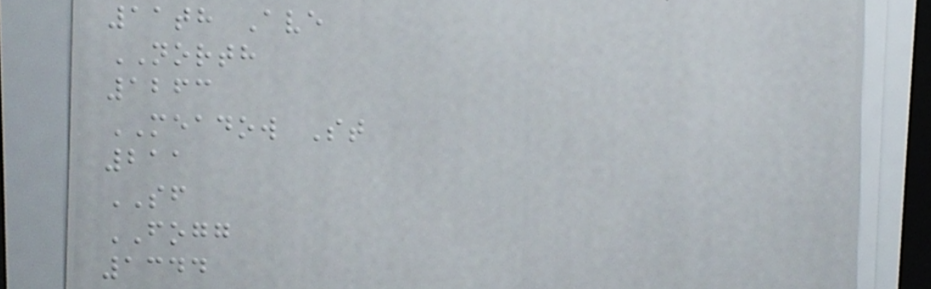11th Ave
NORTH
1263
MEADOW St
211
SF
FOGG
1344
